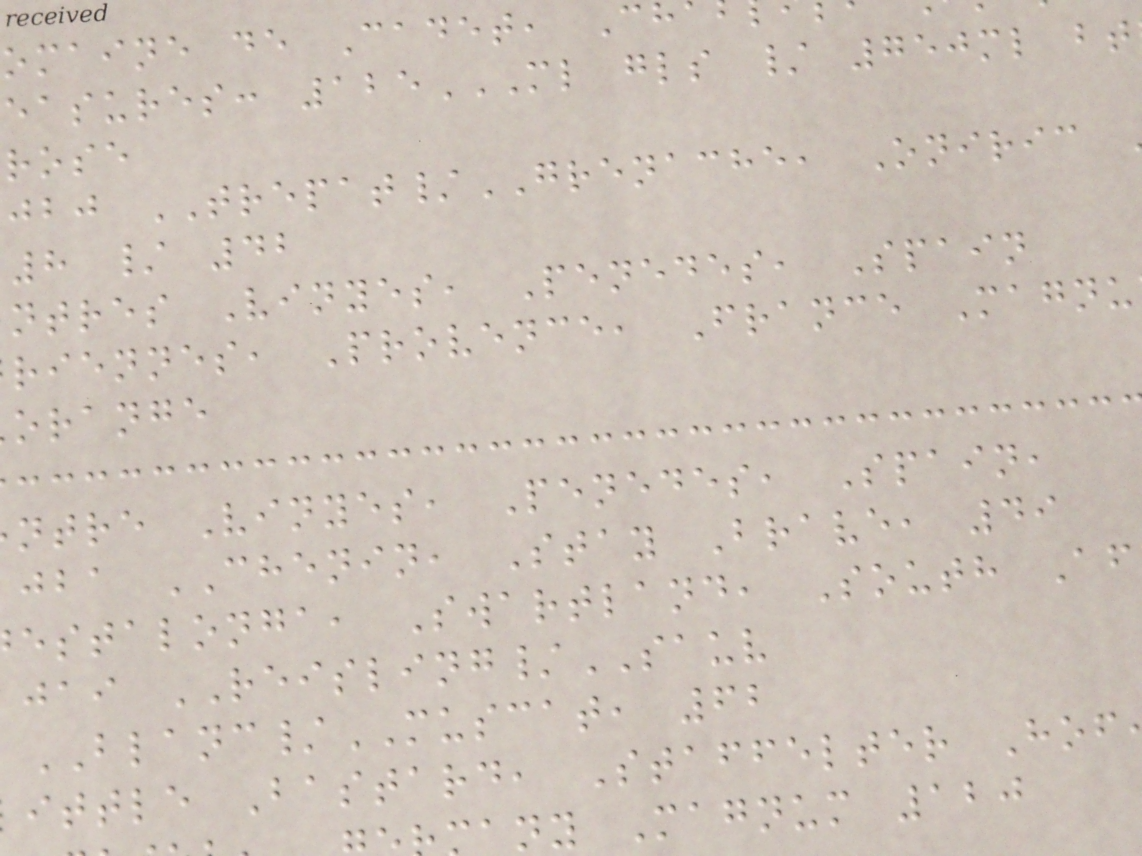omaine de Cadet, Ch
rose
jbj TREPAT/GRENACHE, Oniric
8 / 42
ntres Vinyes, Penedes, Spain
riennes, Provence, France Magnu
orange
ntre Vinyes, Penedes, Spain,
jba CHENIN, Stay Brave, 49
estalonga, Swartland, South Af
jai REISLING/SAUV
BLANC/MUSCAT, 62
ittle Bastard, Staffelter Hof
any Magnum 120
